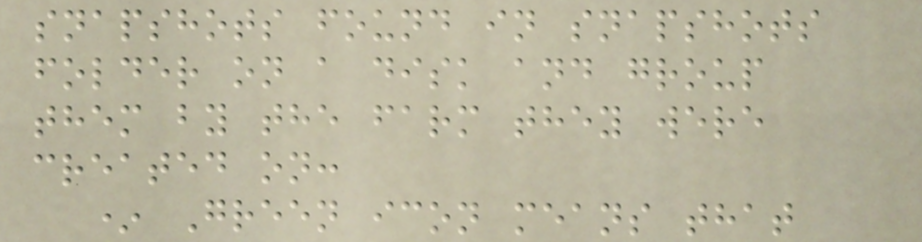snapshots found in snapshots
folder on a disk and group
them by the farm they were
created on:
* Green icon means that
